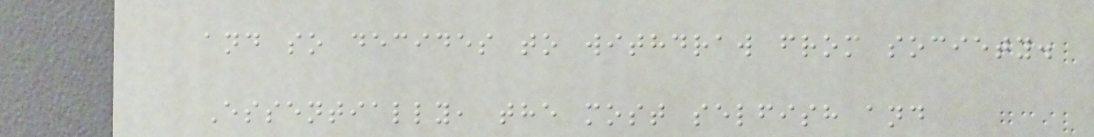and so decides to withdraw from society.
Essentially, the most selfish and
